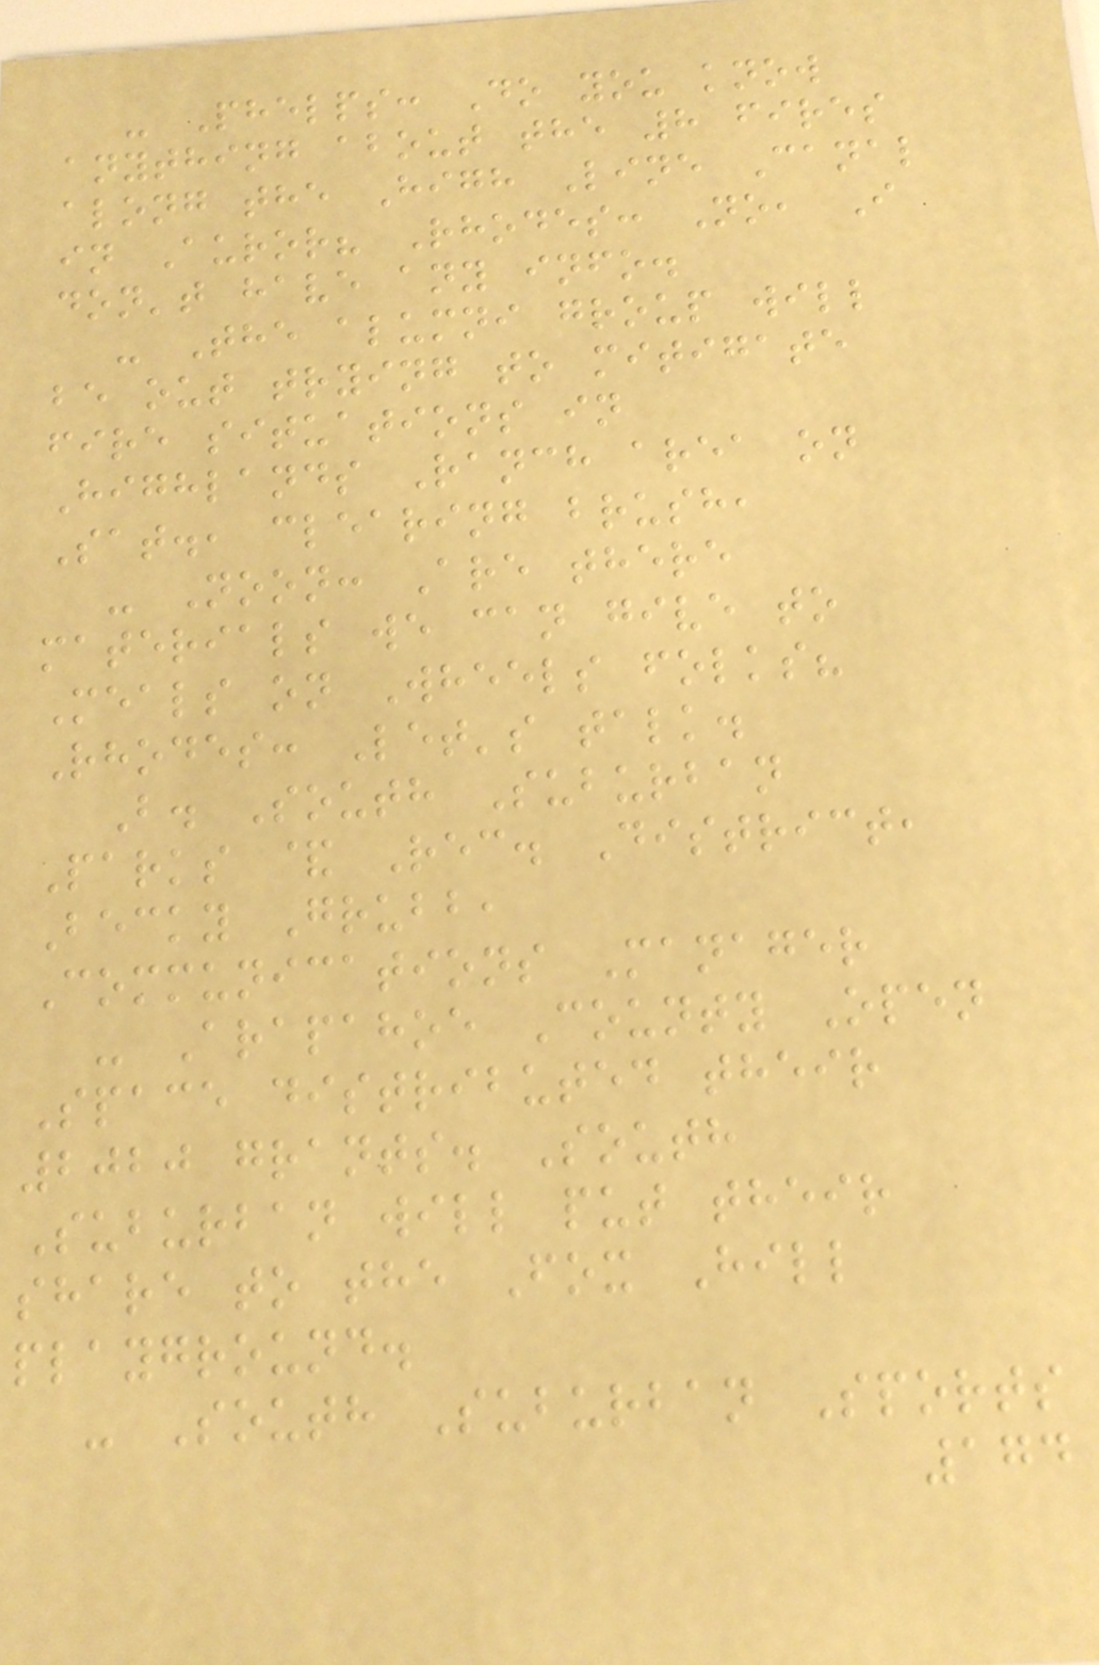- Phelps: Do you know
anything about the 8 fires
along the High Line Canal
in Auror? Rhodes: No, I
don't have any info.
- The alumni group will
be out trying to mitigate
fire situations in
Highlands Ranch area on
Sat., clearing brush,
- Noon: Are there
materials we can give to
Meals on Wheels folks?
Rhodes: Let's talk.
B. South Suburban
Parks & Rec. District,
Becky Grubb,
Communications Manager
- Arapahoe County Open
Space distributed their
2020 grants. South
Suburban will put their
share to the Fox Hill
playground.
- South Suburban Sports
174
